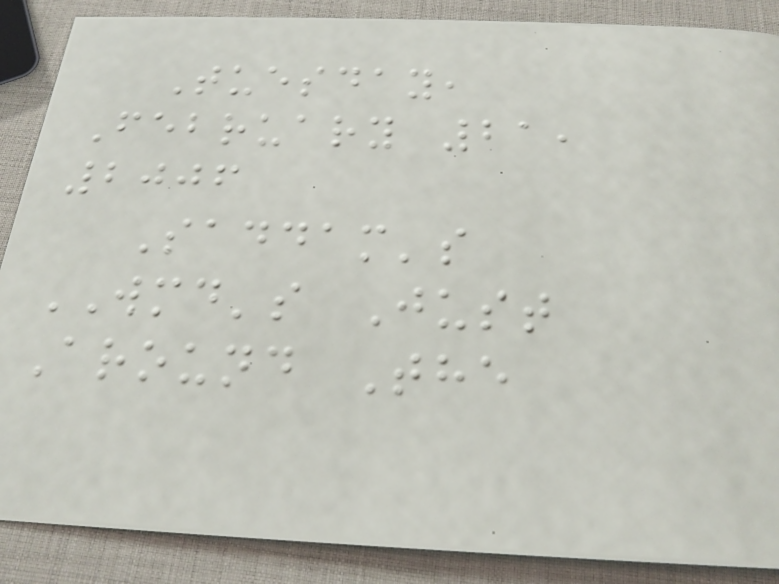Tuesday,
February 21,
2006
Saddam's
WMD's Just
Around The
